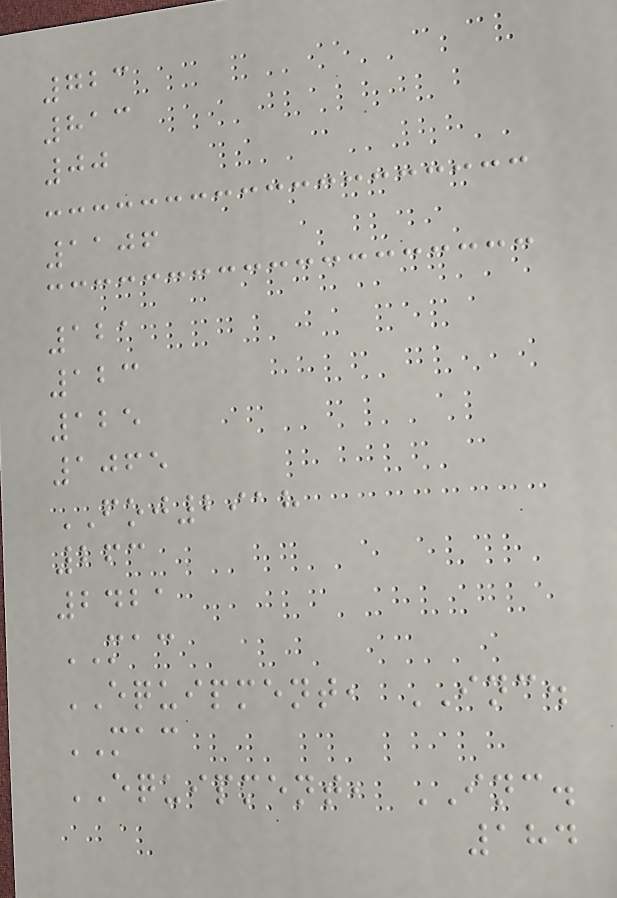723
813
00
1106
121
123
125
1065
FOJ2918
263
2421
MAC
EQUIPMENT, INC.
MAC
EQUIPMENT, INC.
184
